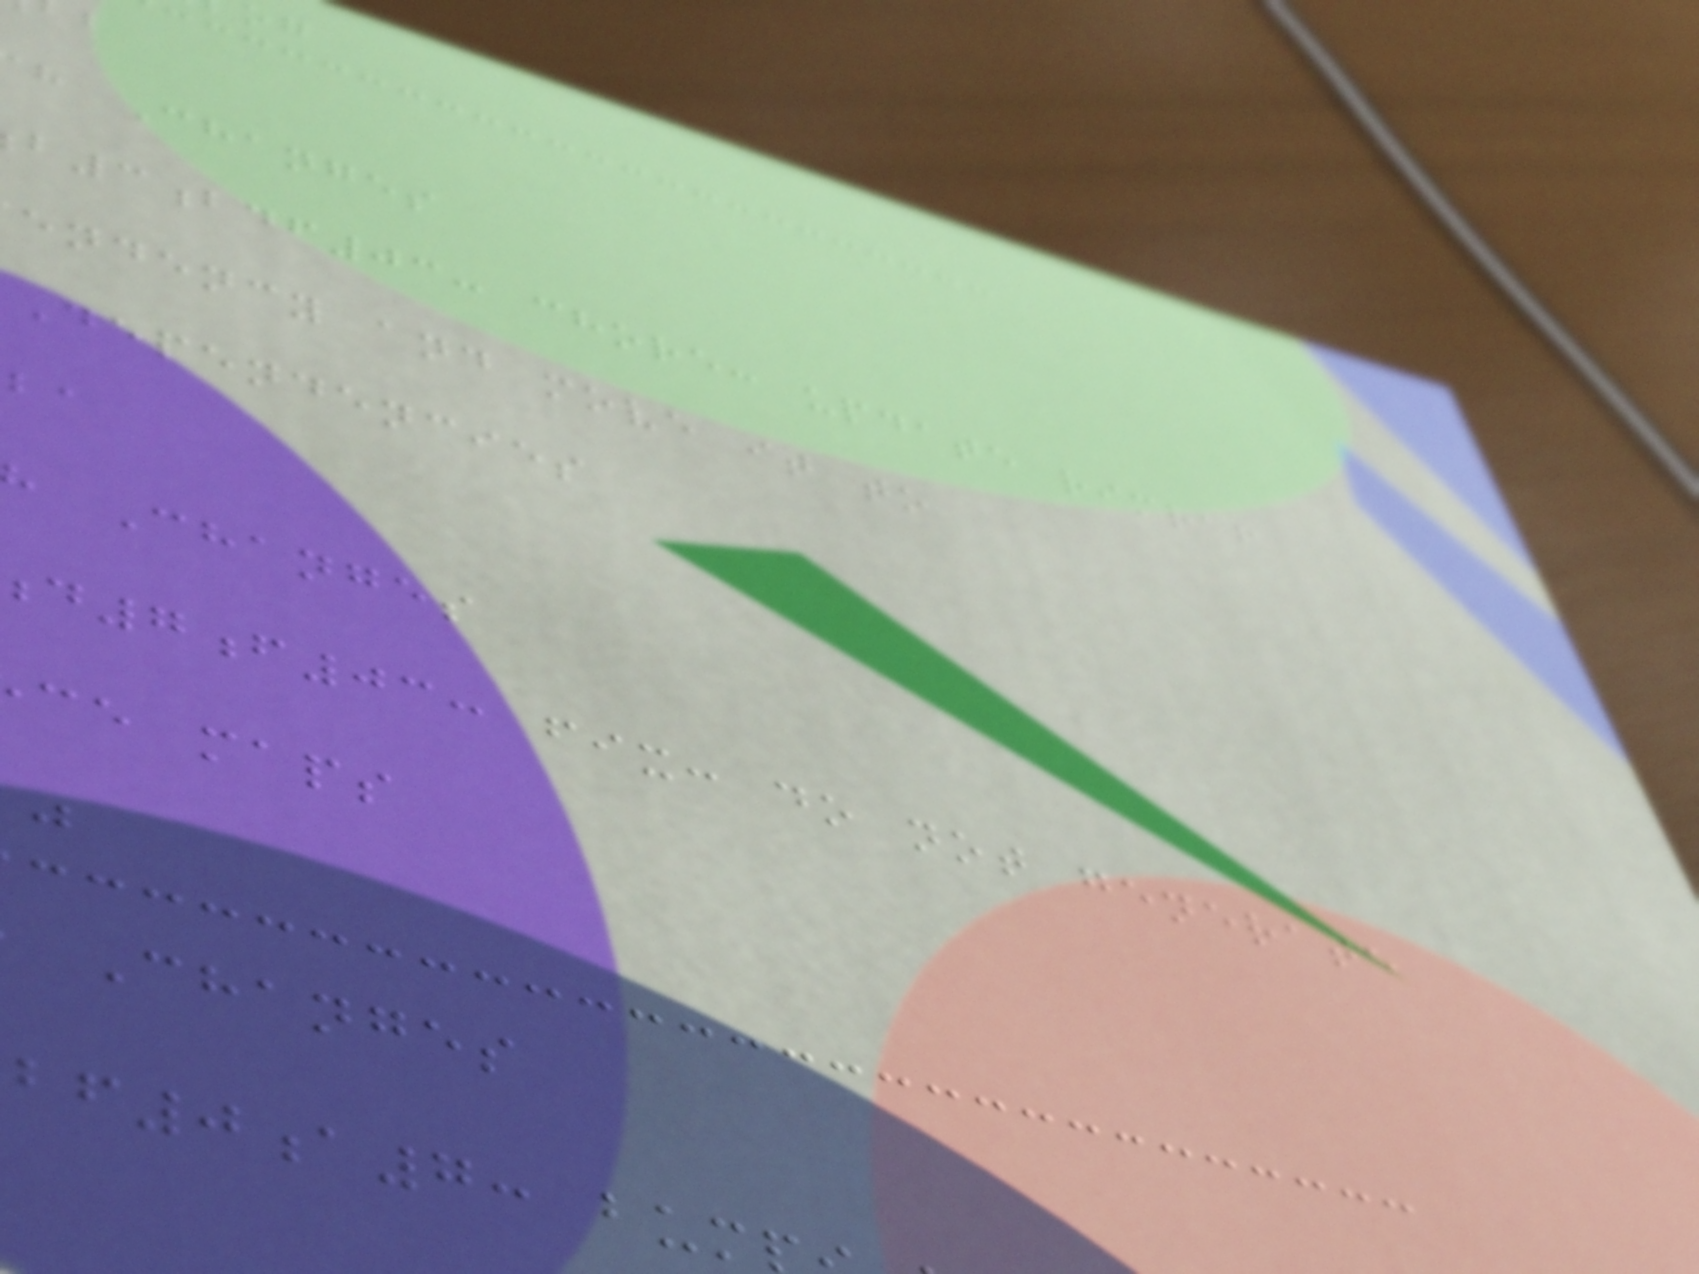h Changes
b3bdf03: chore: update rimraf
endency and move it to
Dependencies
Changes
d7f03: fix: do not generate
ce maps
Changes
bf0a7: bum
